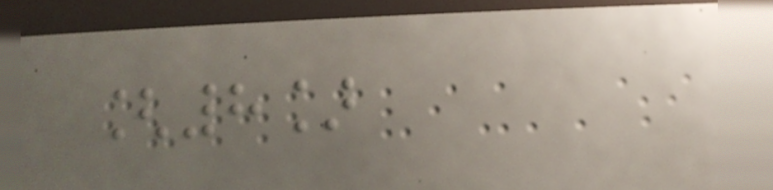[8]
